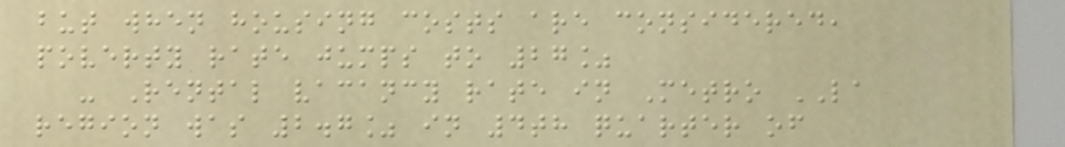but when housing costs are considered,
poverty rate jumps to 27%
- Rental vacancy rate in Metro LA
region was 2.7% in 4th quarter of
